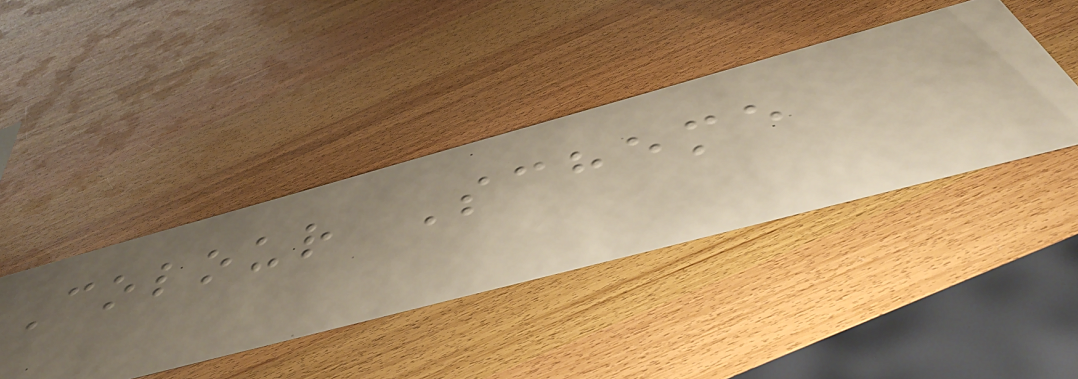Colour Scheme
